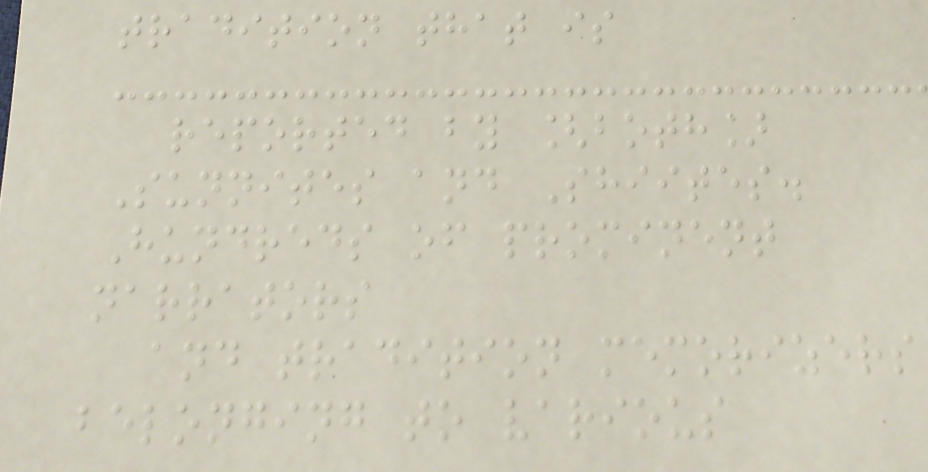tradition that is
reported by [both]
Sunnites and Shiites.
Hundreds of prominent
narrators
and tradition memorizers
belonging to various
